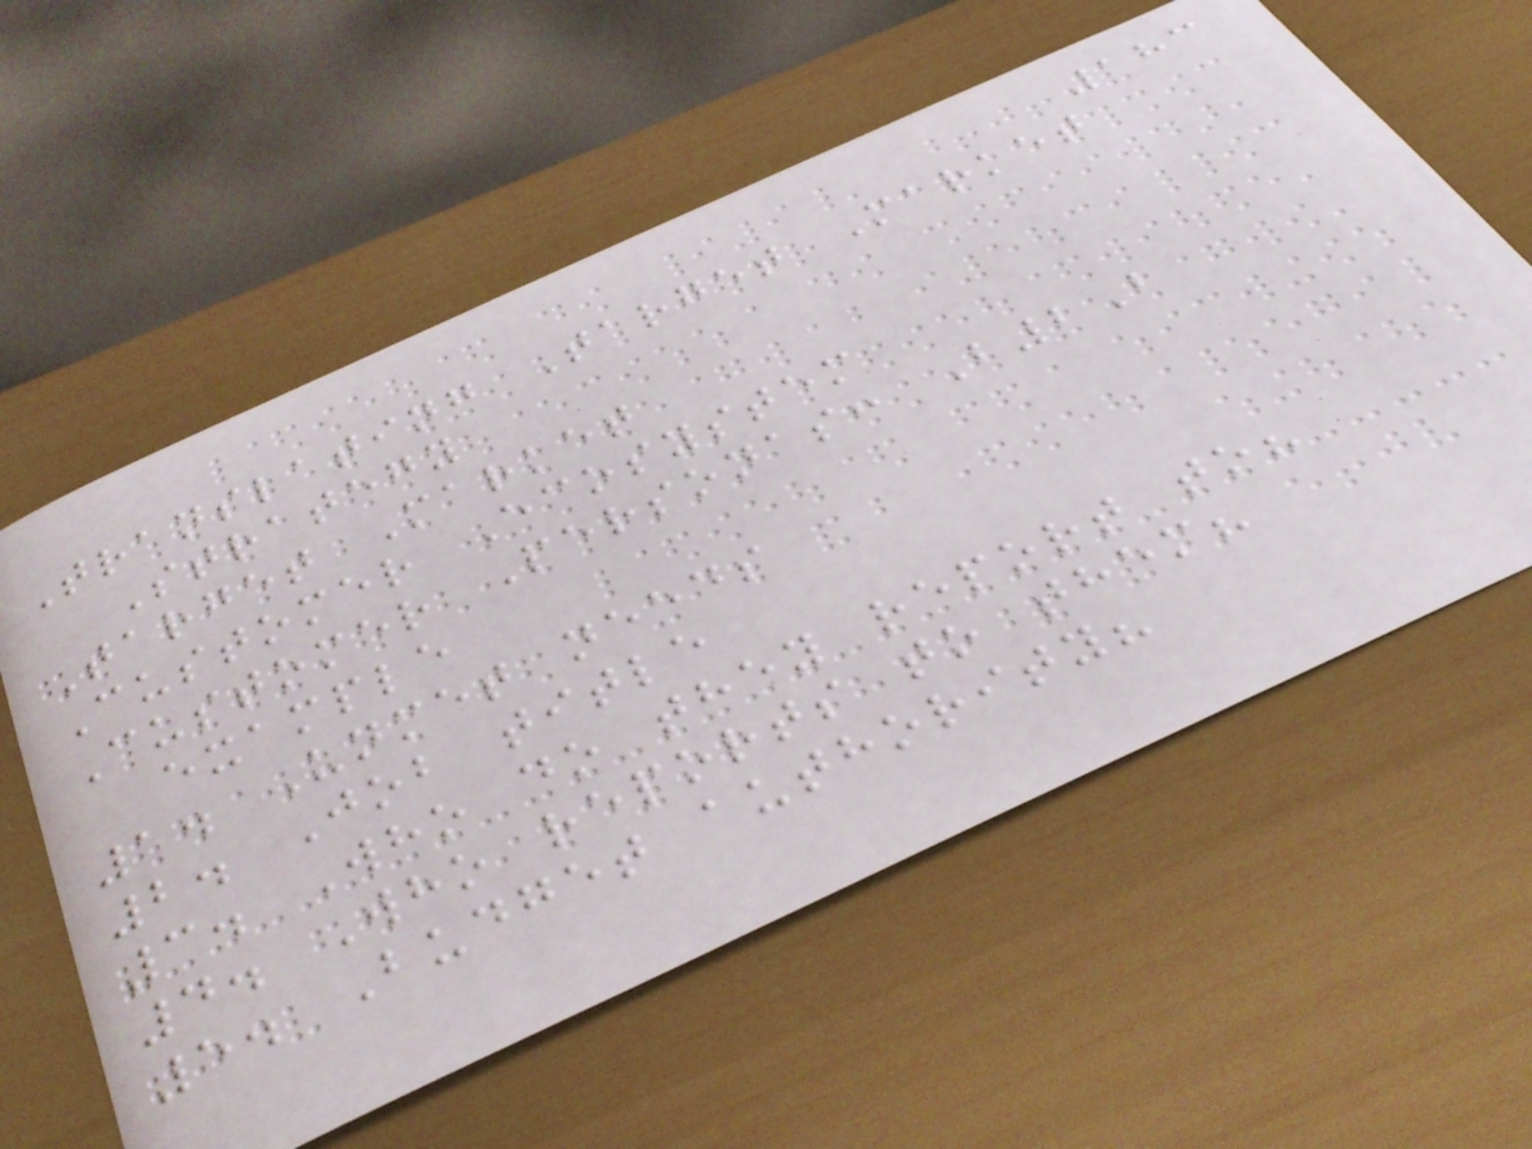183
Translating Target Market
Strategy
Target Market
Customer Ecosystem
Customer Personas: B2B
example
1. Unmet needs
2. Job title
3. Who do they report to?
4. Who reports to them?
5. Budget authority?
